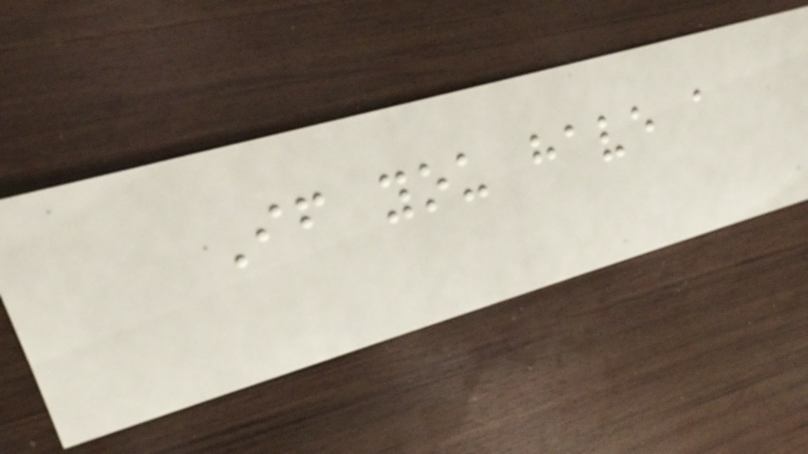If you have a
